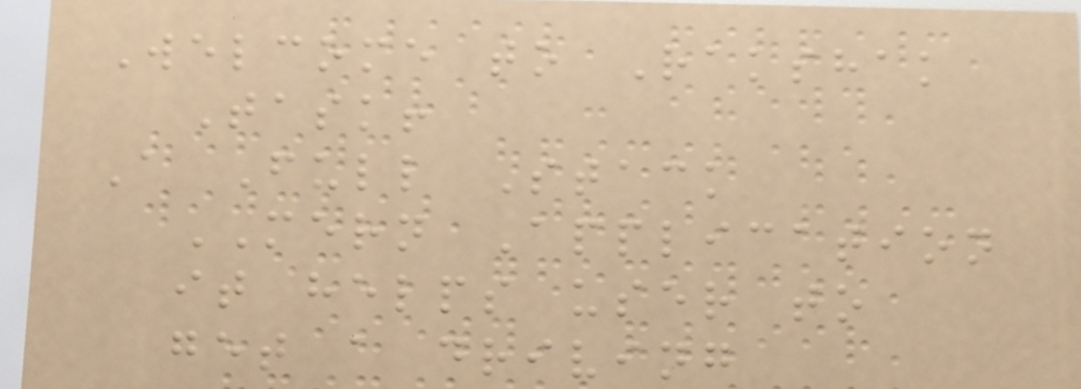Welcome to Rakshak
Task!
A Full Stack
MERN Application
it helps user to
get a driving
